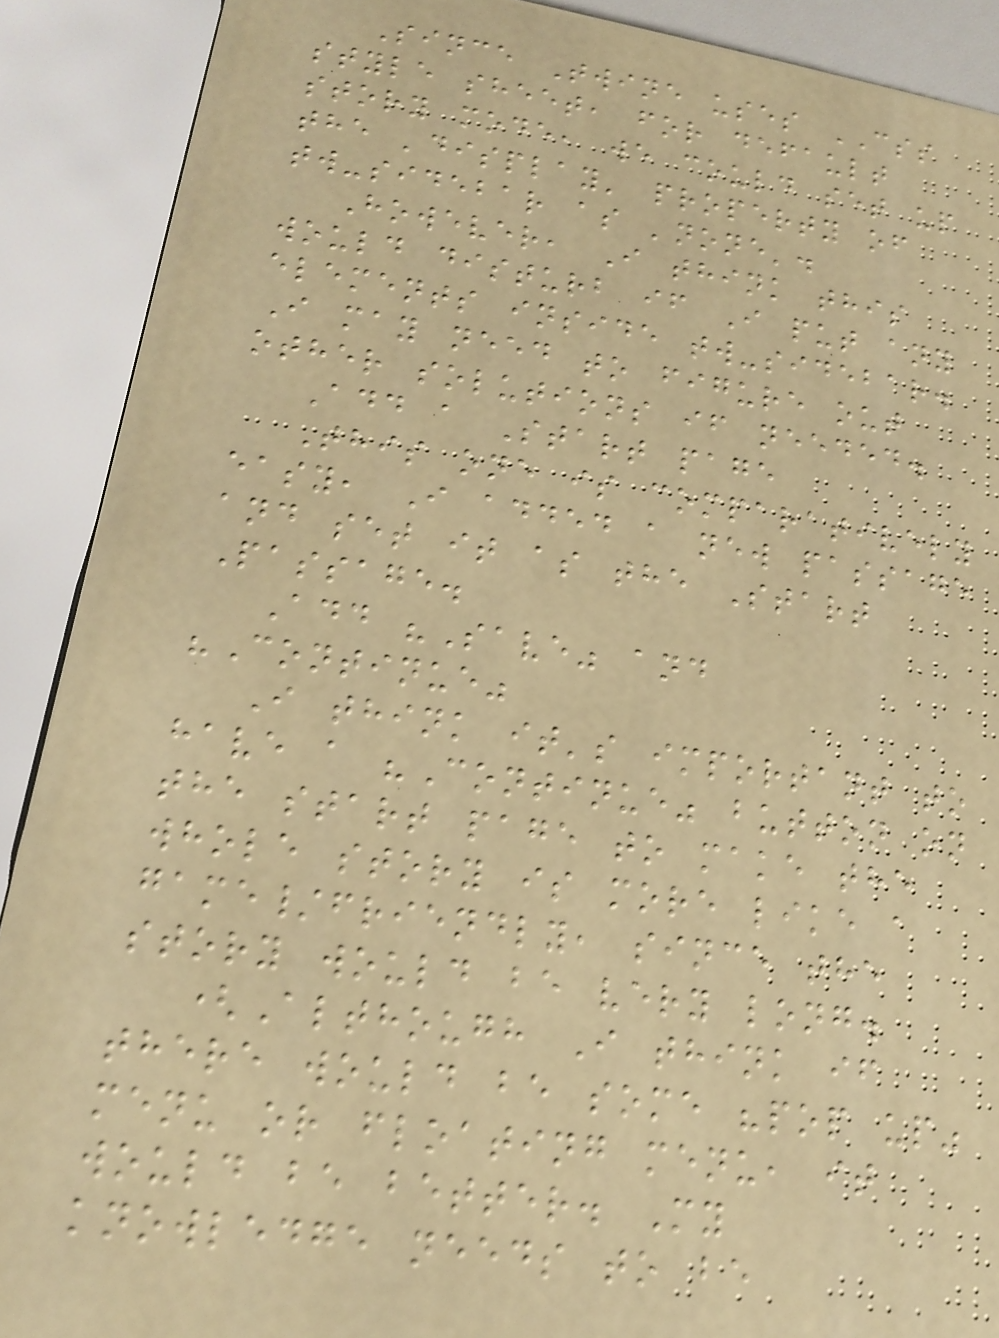Since Twine uses CSS
style sheet, for default
story mode, we could set up
the 'display' property of
tw-sidebar as 'none'.
However, I think this
would disturb if I put any
elements inside tw-sidebar.
I may need to figure out
other solutions if needed.
Add a Start page
This one is comparatively
easy, I added a new passage
and set it as the Start
Passage.
Add "Save" and
"Continue"
I think it's important to
have a "Continue" button on
the start page to make the
whole story is more like a
game/friendly, since the
story would be very long.
(Although I think if
there would be some "pop up"
menu or floating menu, it
would be better. My
knowledge needs to be
